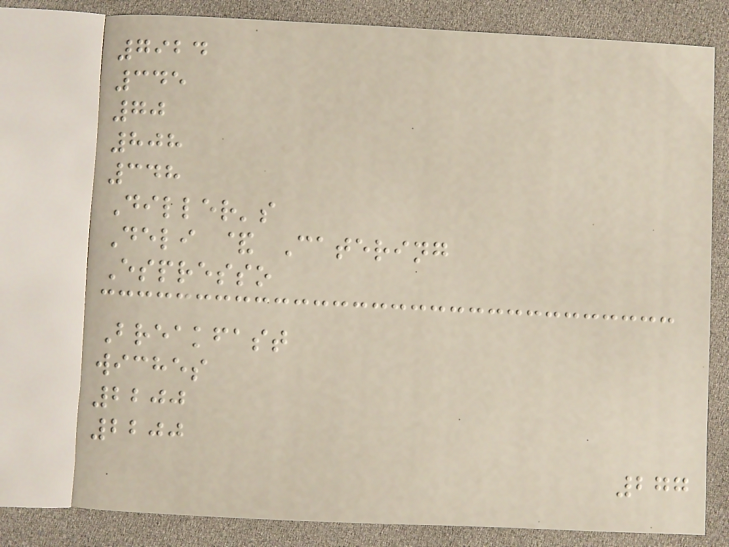7924
345
70
808
348
Diller's
Deli & Catering
Espresso
Breakfast
wiches
2200
2200
277
